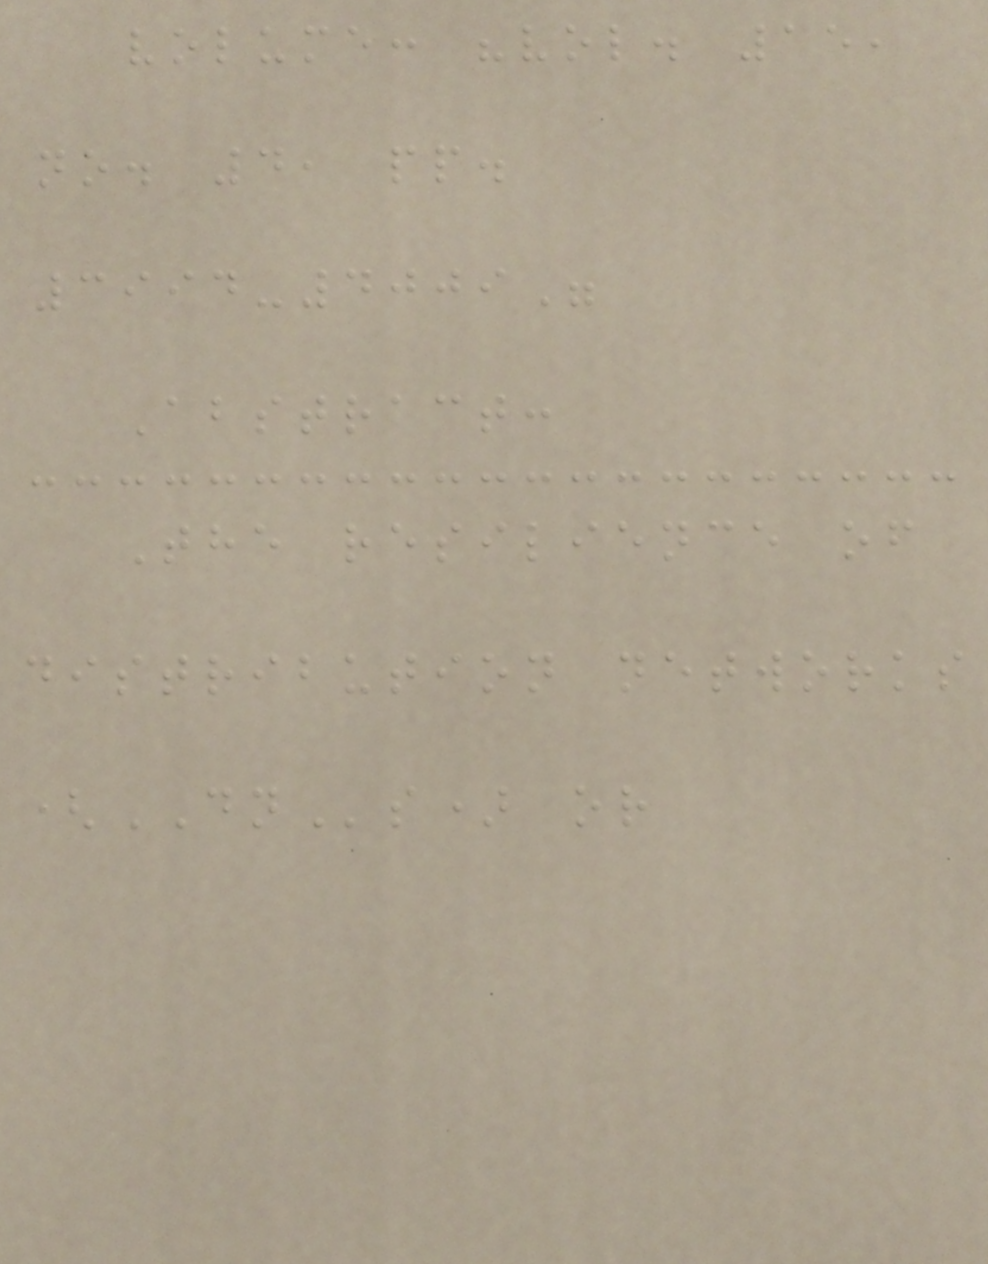volume: "vol. 15,
no. 4, pp.
3994-4009"
Abstract:
The resilience of
distribution networks
(DNs) or
